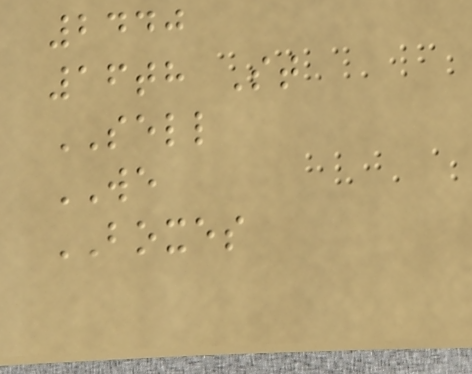2440
16th St
SELL
WE
BOXES
